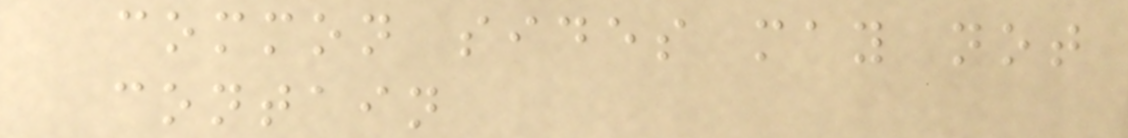common sides may not
contain
